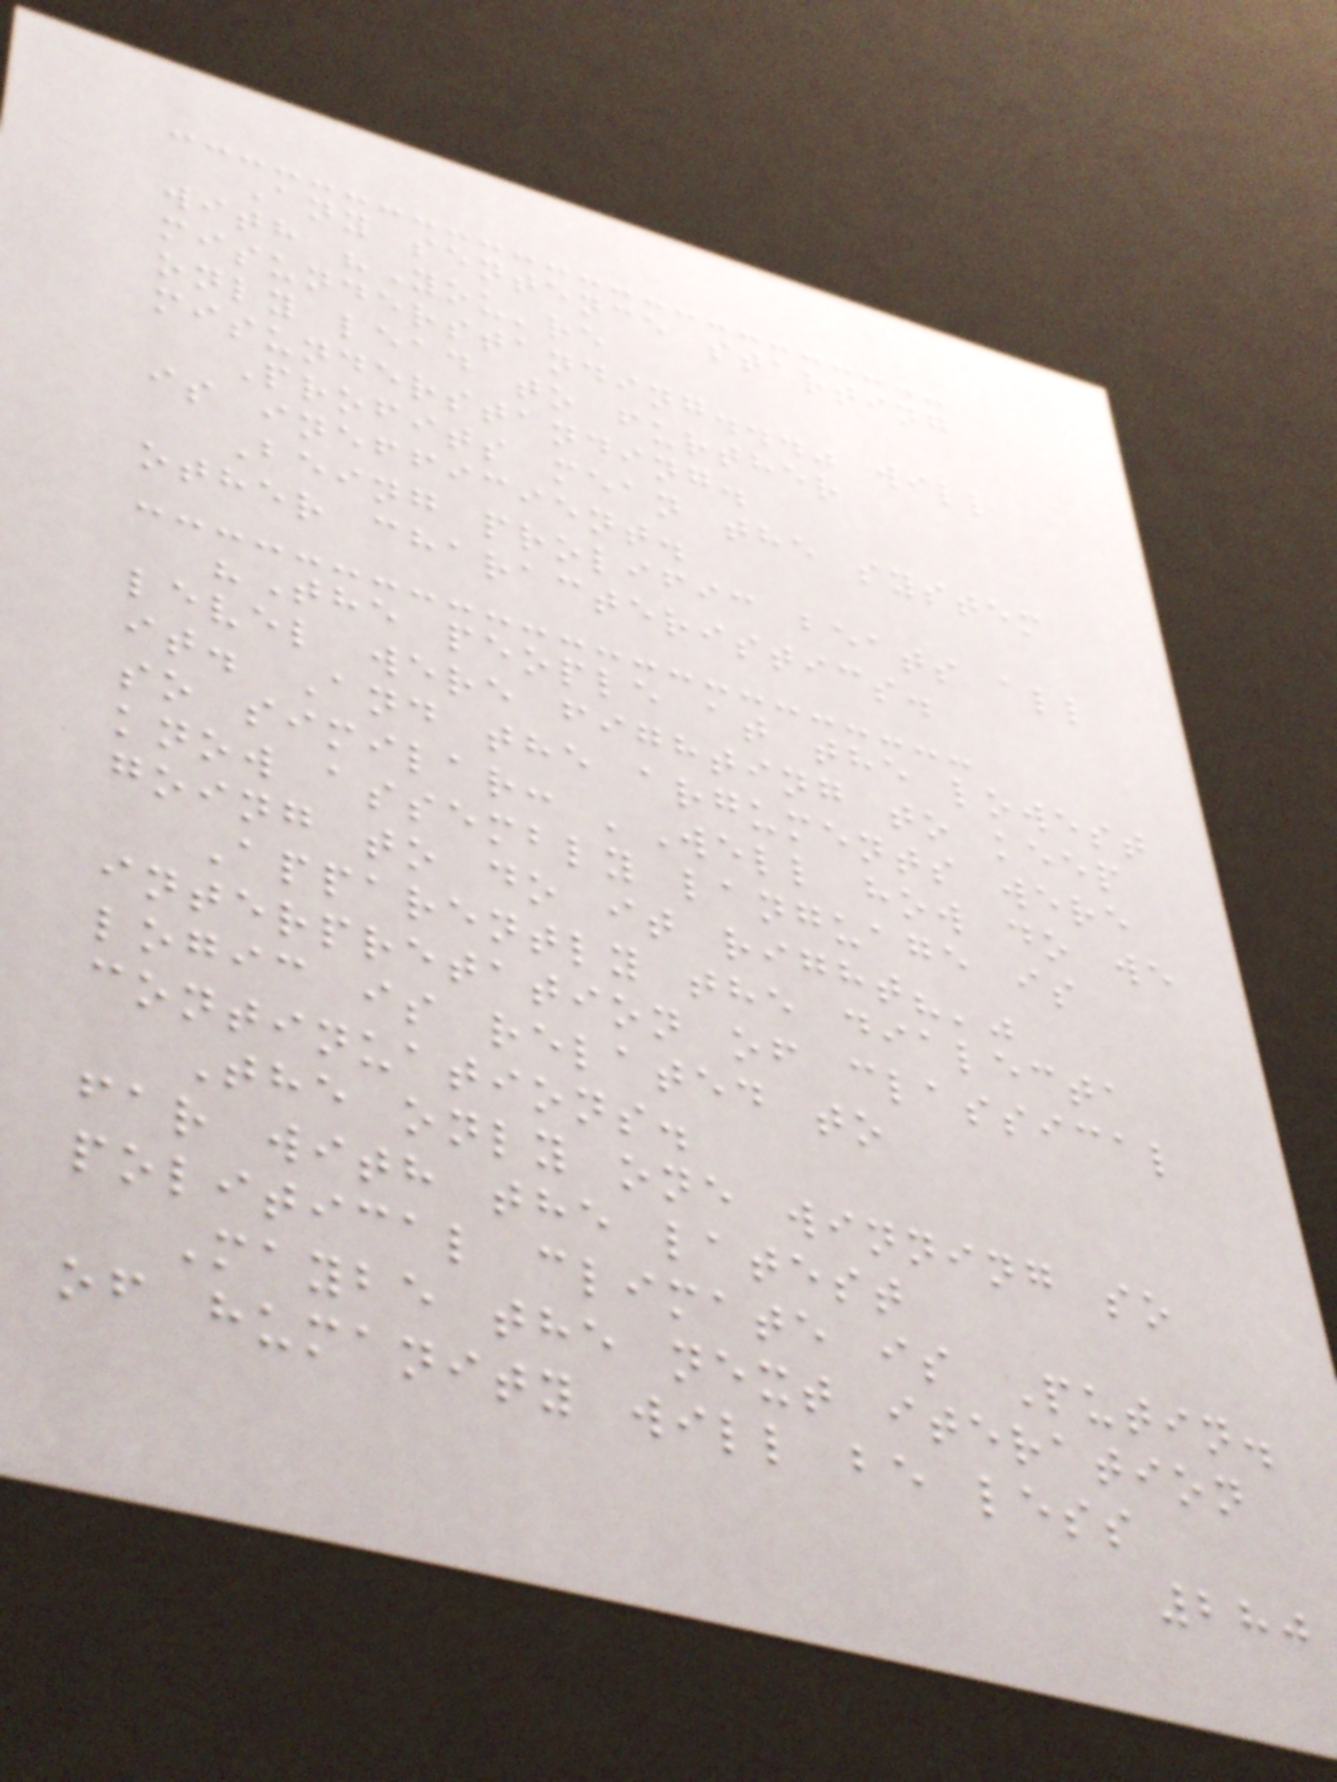Any sentence starting
with "You're
misunderstanding..." will
only lead to further
misunderstanding.
Profits mean the system
is inefficient.
Being prolific beats all
other characteristics.
"The people at the lowest
level were fighting to keep
it. And the arguments were
so similar: 'Well how do we
know assembly language is
going to do it right?'"
Apparently the dialecta
interpretation of classical
logic is related to
continuations.
The only one winning so
far with the latest
political climate is Putin.
Maybe the next iteration
of humanity will be less
280
